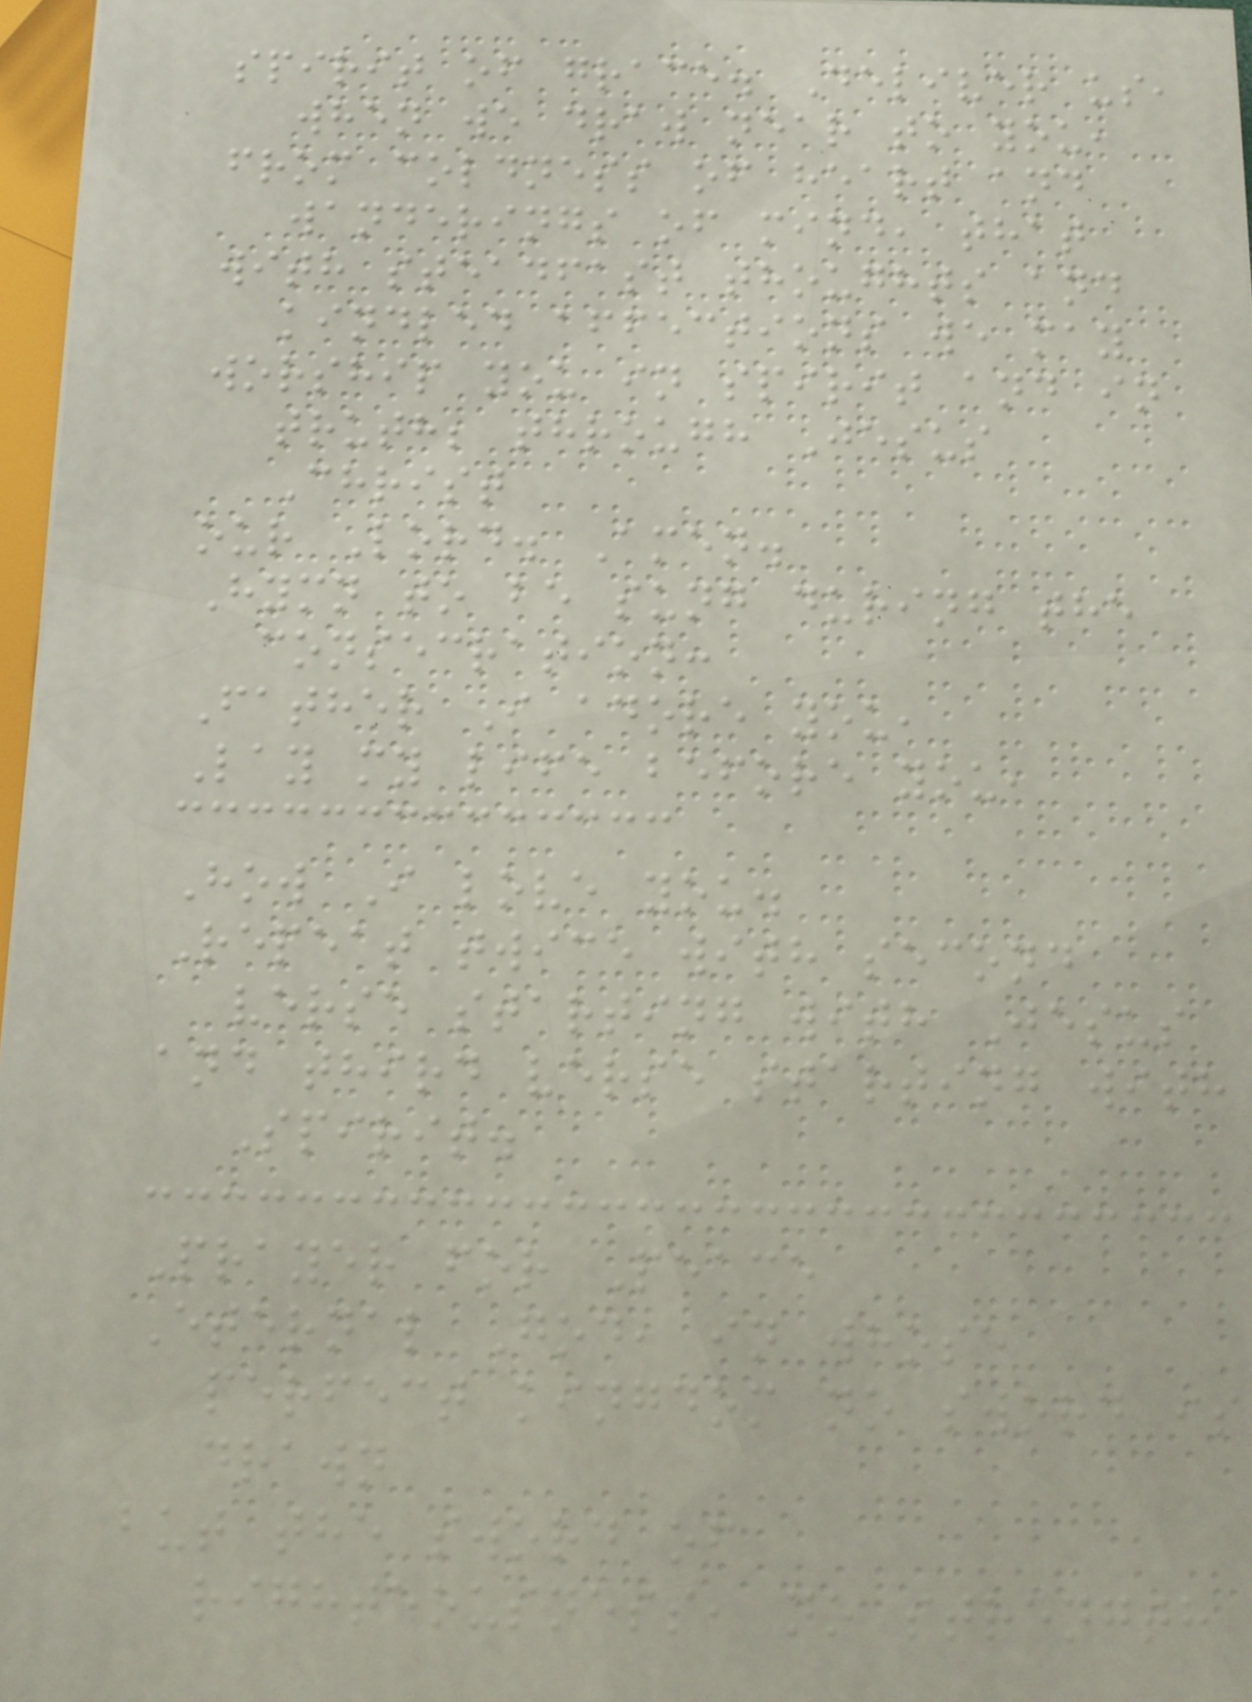spirit of grace. Deliver us,
when we draw near to you,
from coldness of heart and
wanderings of mind, that
with steadfast thoughts and
kindled affections we may
worship you in spirit and in
truth; through Jesus
Christ
our Lord. Amen.
Hymn to be sung during the
consecration:
Father I adore you,
Lay my life before you,
How I love you.
Repeat twice with second
verse starting with Jesus
and third verse starting with
Spirit.
Prayer for Peace
Eternal God, in whose
perfect kingdom no sword is
drawn
but the sword of
righteousness, no strength
